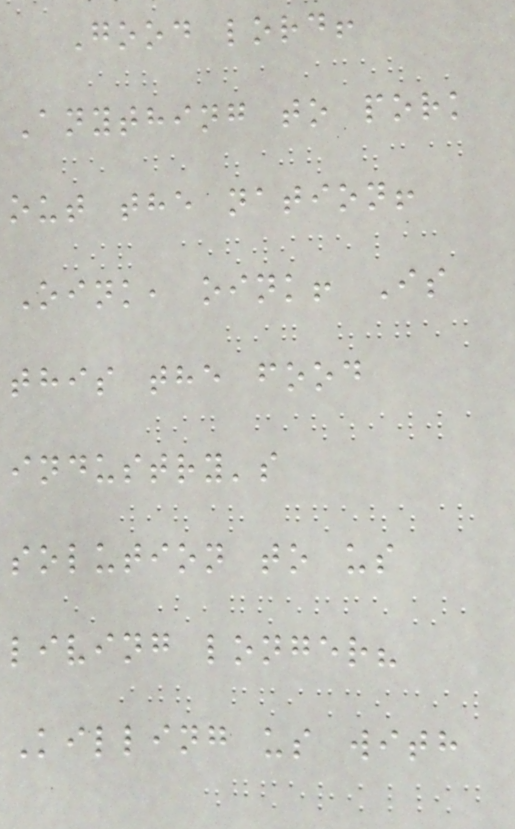Good lord!
Anything to pork
out the nation!
Oink, oink! Is
this the food
industry's
solution to us
living longer?
Killing us with
